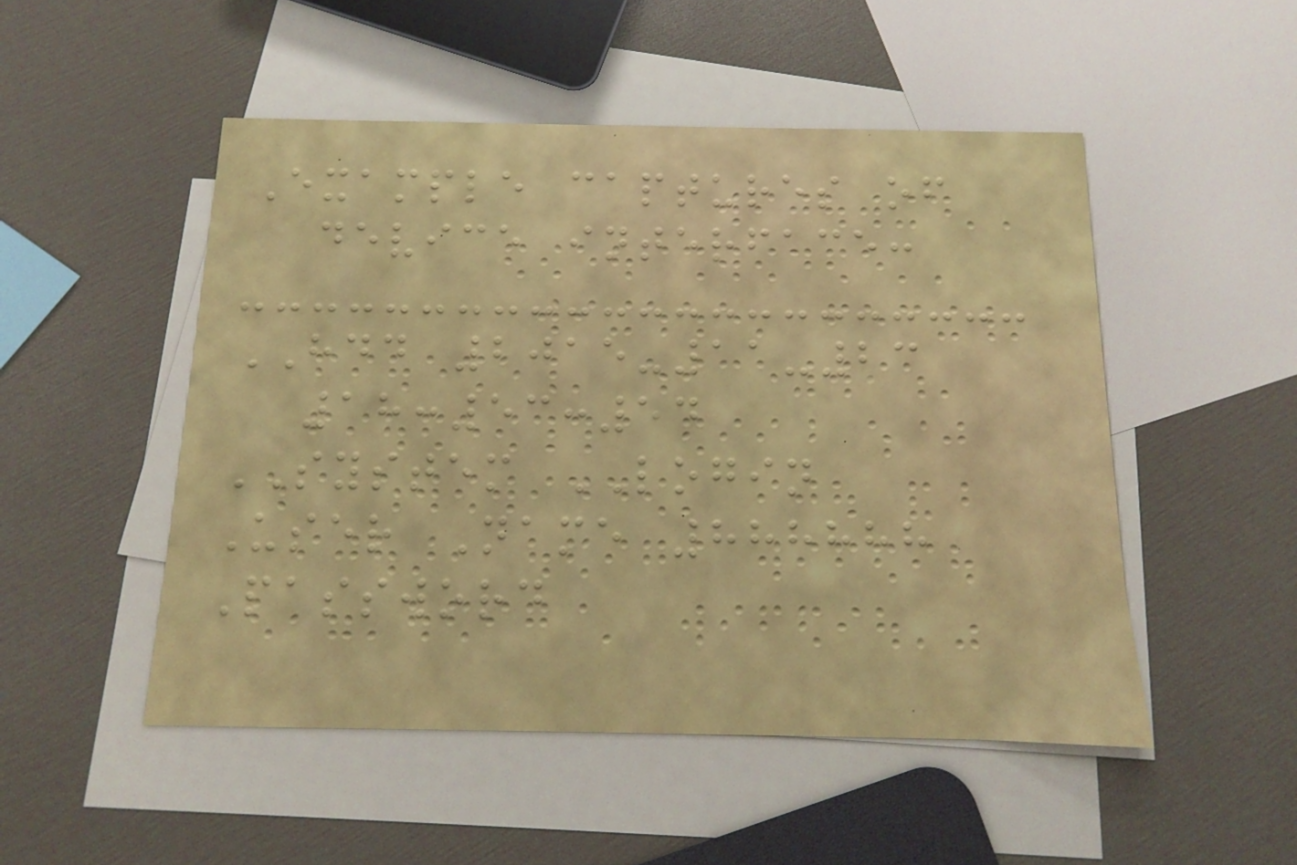Example captures of
device interface:
HDD 2015-11-23
18:53:54
SYSTEM LOGIN
User Name 888888
Password
